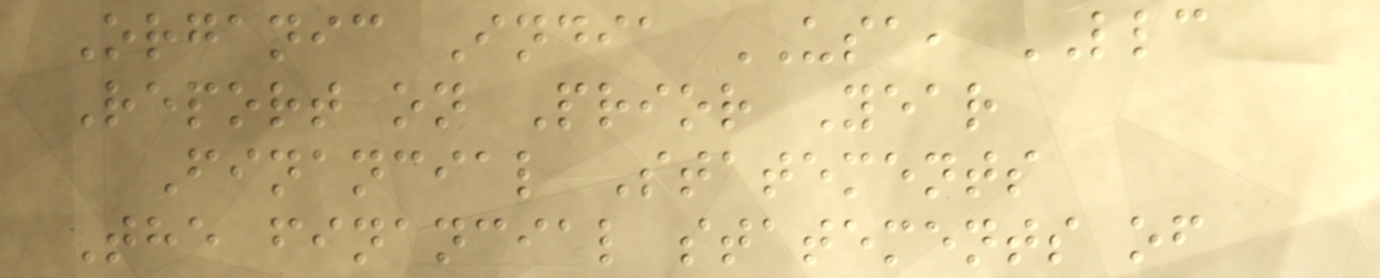Organic India USA, LLC
Report on Prior Year
Financial Statements
The financial statements of
